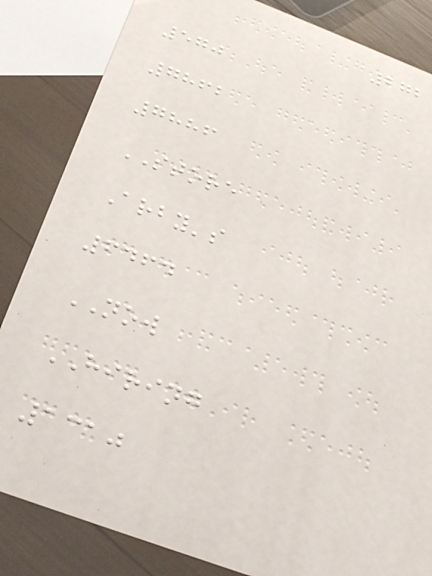272
570
7862
7886
STORE
Arby's
6464
NOW
HIRING
1310
